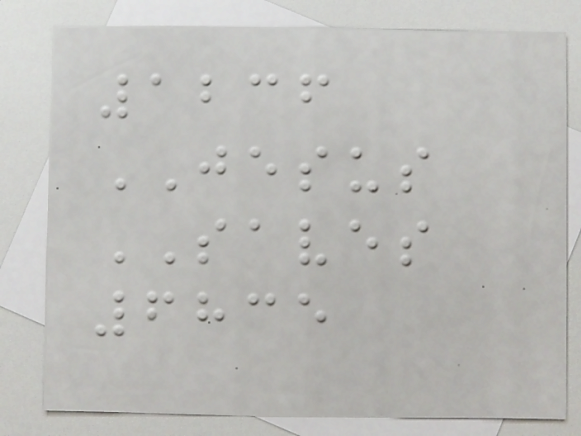1236
JESUS
SAVES
6835
